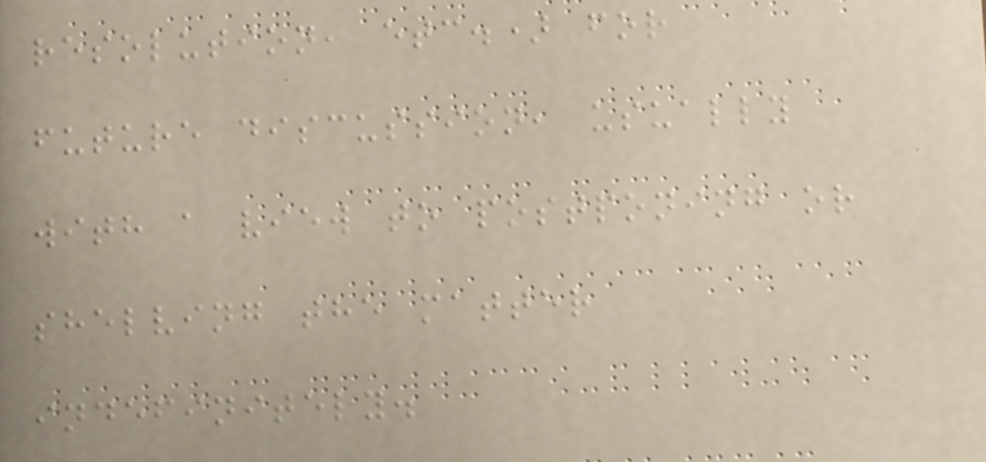resolution, etc.) for
future discussion, usually
with a view to postponing or
shelving the matter
indefinitely.
